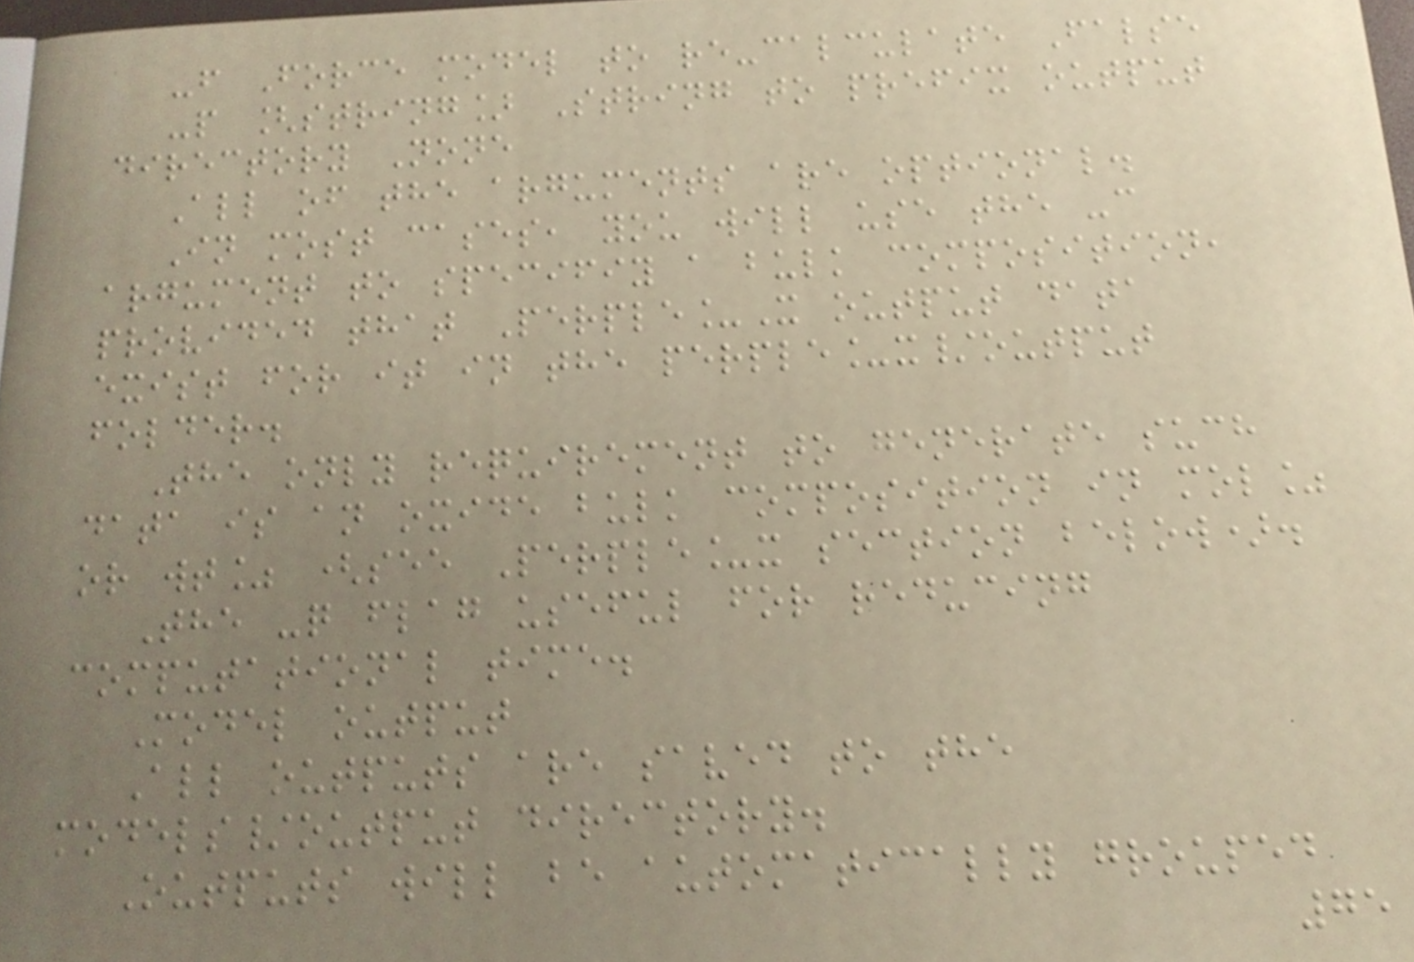-f Force model to re-calculate False
-p [string] String to prefix output
directory None
All of the arguments are optional.
In most cases, you will use the -c
argument to specifiy a bulk composition,
provided that Perple_X output data
exist for it in the perple_x/output
folder.
The only requirement to generate such
data is an oxide bulk composition in mol%
or wt% (see Perple_x section below).
The -q flag useful for reducing
computational time.
Model output
All outputs are saved to the
models/output directory.
Outputs will be automatically grouped
75
